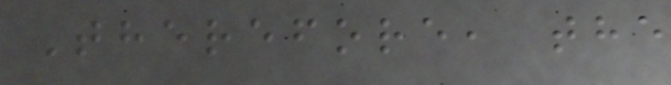Therefore, the
